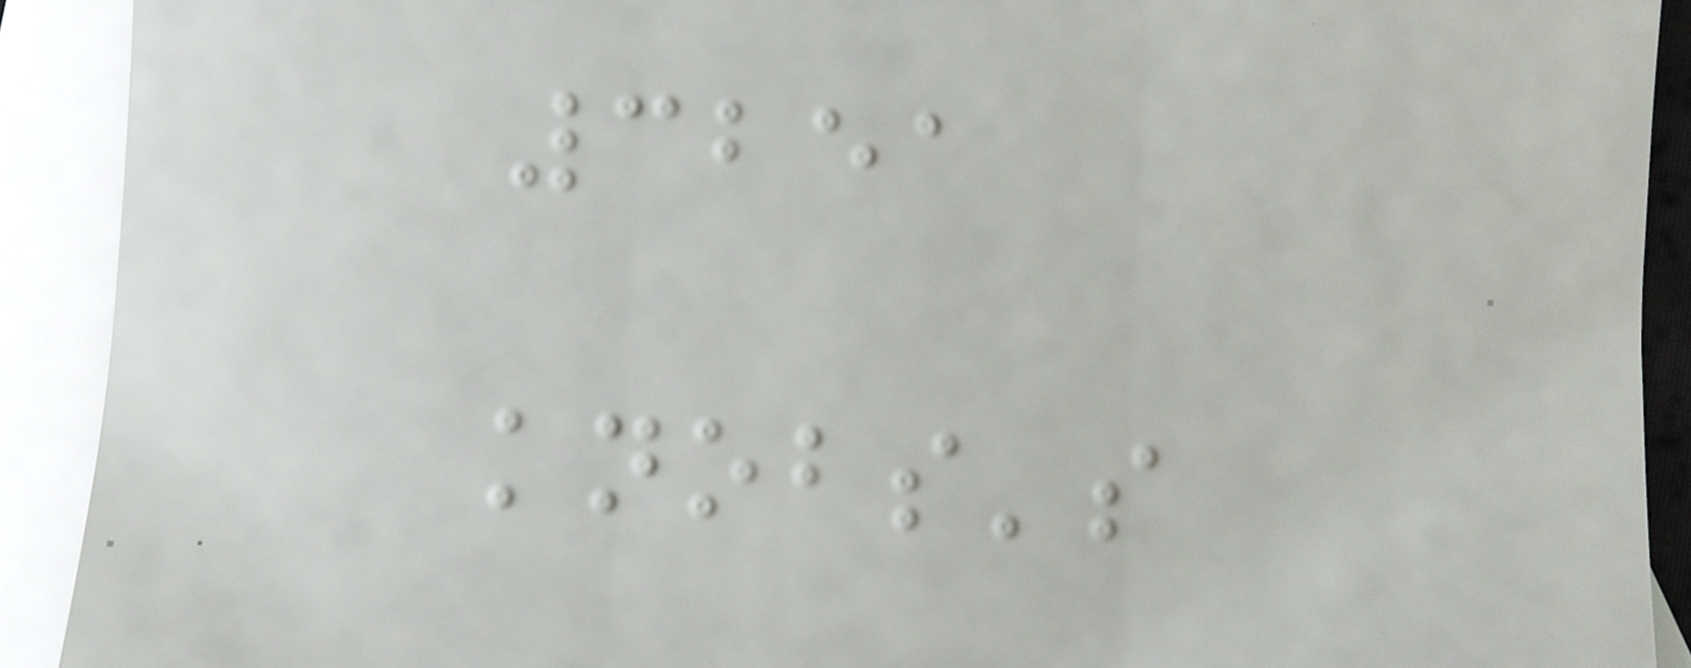3251
knobs's
